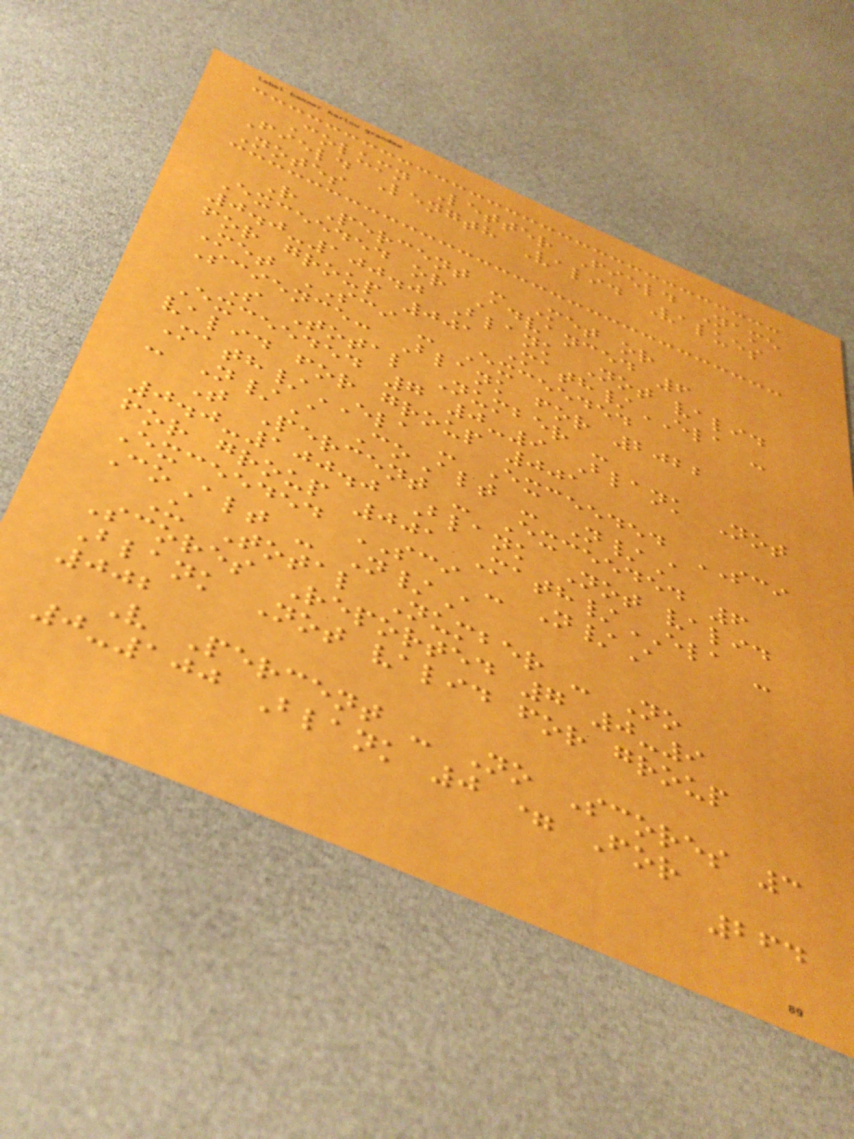Column Letter Field Name
Field Length Valid Values
Notes
R Percent - Met or
Exceeded or Advanced 6
0.0-100.0 Blank Not valid
for group 001 Math/ELA -
Met SCI - Exceeded
Science: Blank for 2022
S Total Number -
Exceeded 7 0-9 Blank Not
valid for group 001
Math/ELA - Exceeded SCI
- N/A CoAlt - N/A
T Percent - Exceeded 6
0.0-100.0 Blank Not valid
for group 001 Math/ELA -
Exceeded SCI - N/A
CoAlt - N/A
U Total Number - No
Scores Reported 7 0-9
Blank Not valid for group
002
V Percent - No Scores 3
0-100 Blank 0 = For
264
